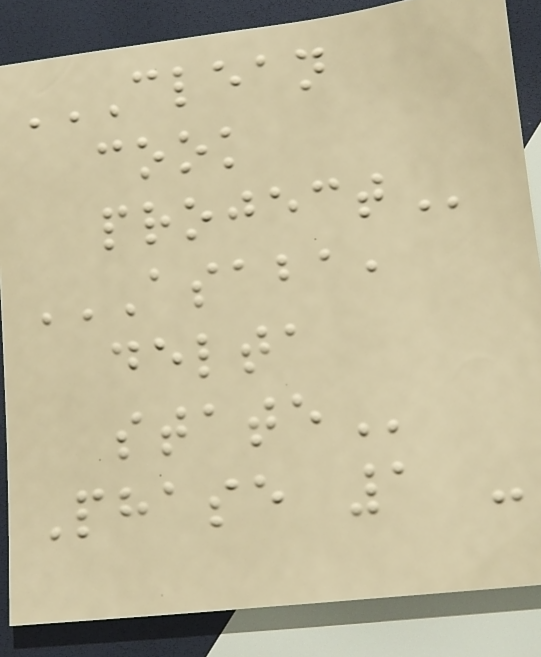CLEAN
COOK
PROJECT
ASABA,
DELTA
STATE
Phase 1 -
